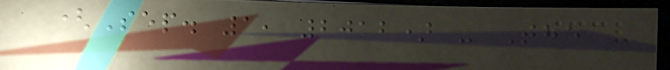(Sep. 1, 2012) - The
